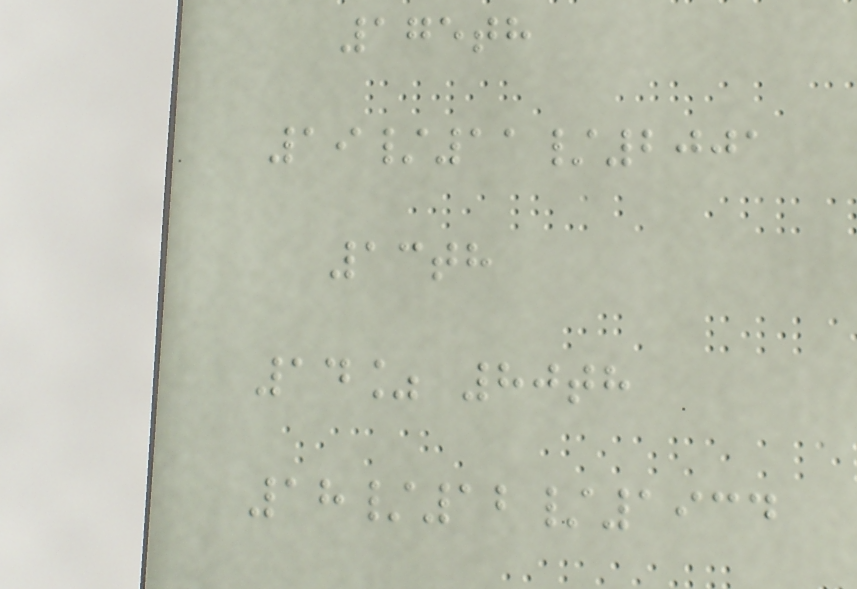175th
19/11/2001
13th
14% 80th
18/12/1934
